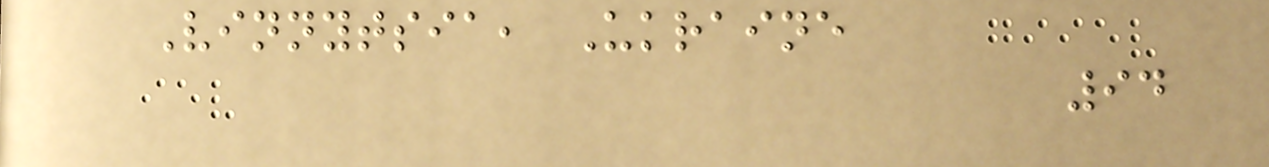Vinnytsia, Ukraine
94
